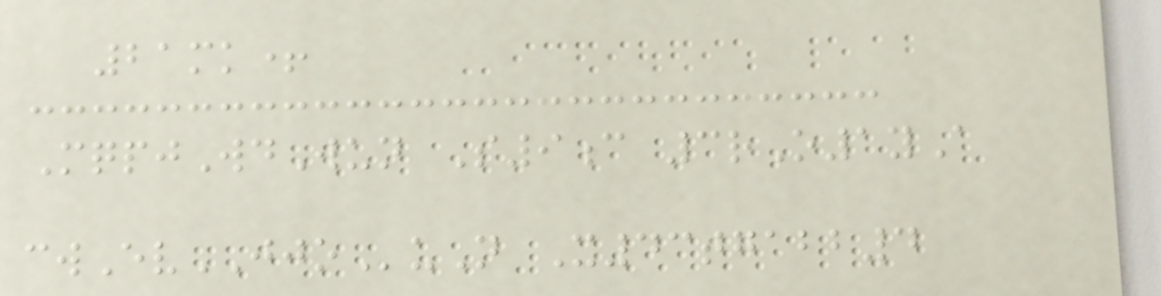21mk+
MqpjWdWun S9c 3rO1yA
cwEvJJOuN X43tgabb4
